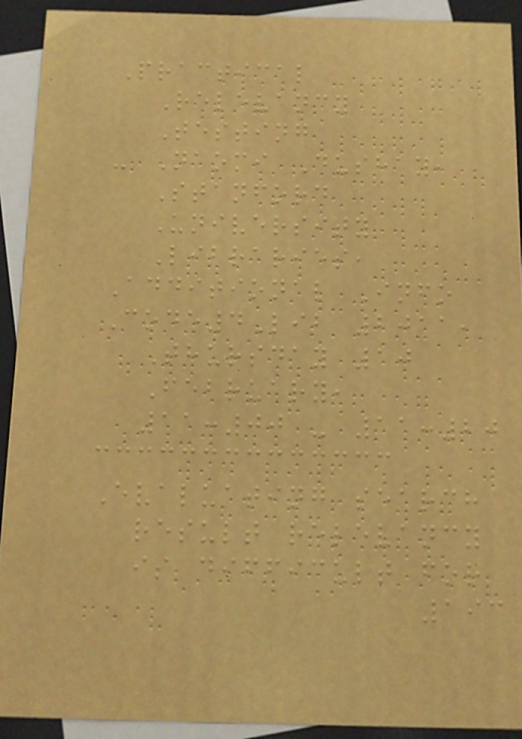Practical
Relevancy
Testing
- Naomi Dushay,
Stanford
University
Libraries,
Additional Info
Code4Lib 2011,
Thursday 10
February,
11:00 - 11:20
Evaluating search
result relevancy
is difficult for
193
